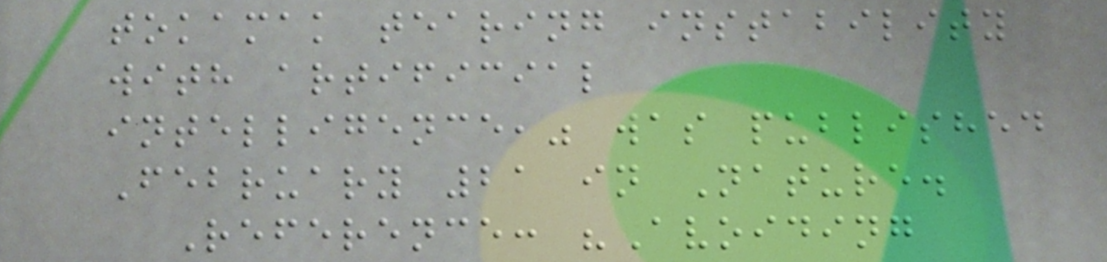tokamak tearing instability
with artificial
intelligence," was published
February 21 in Nature.
Reference: "Avoiding
